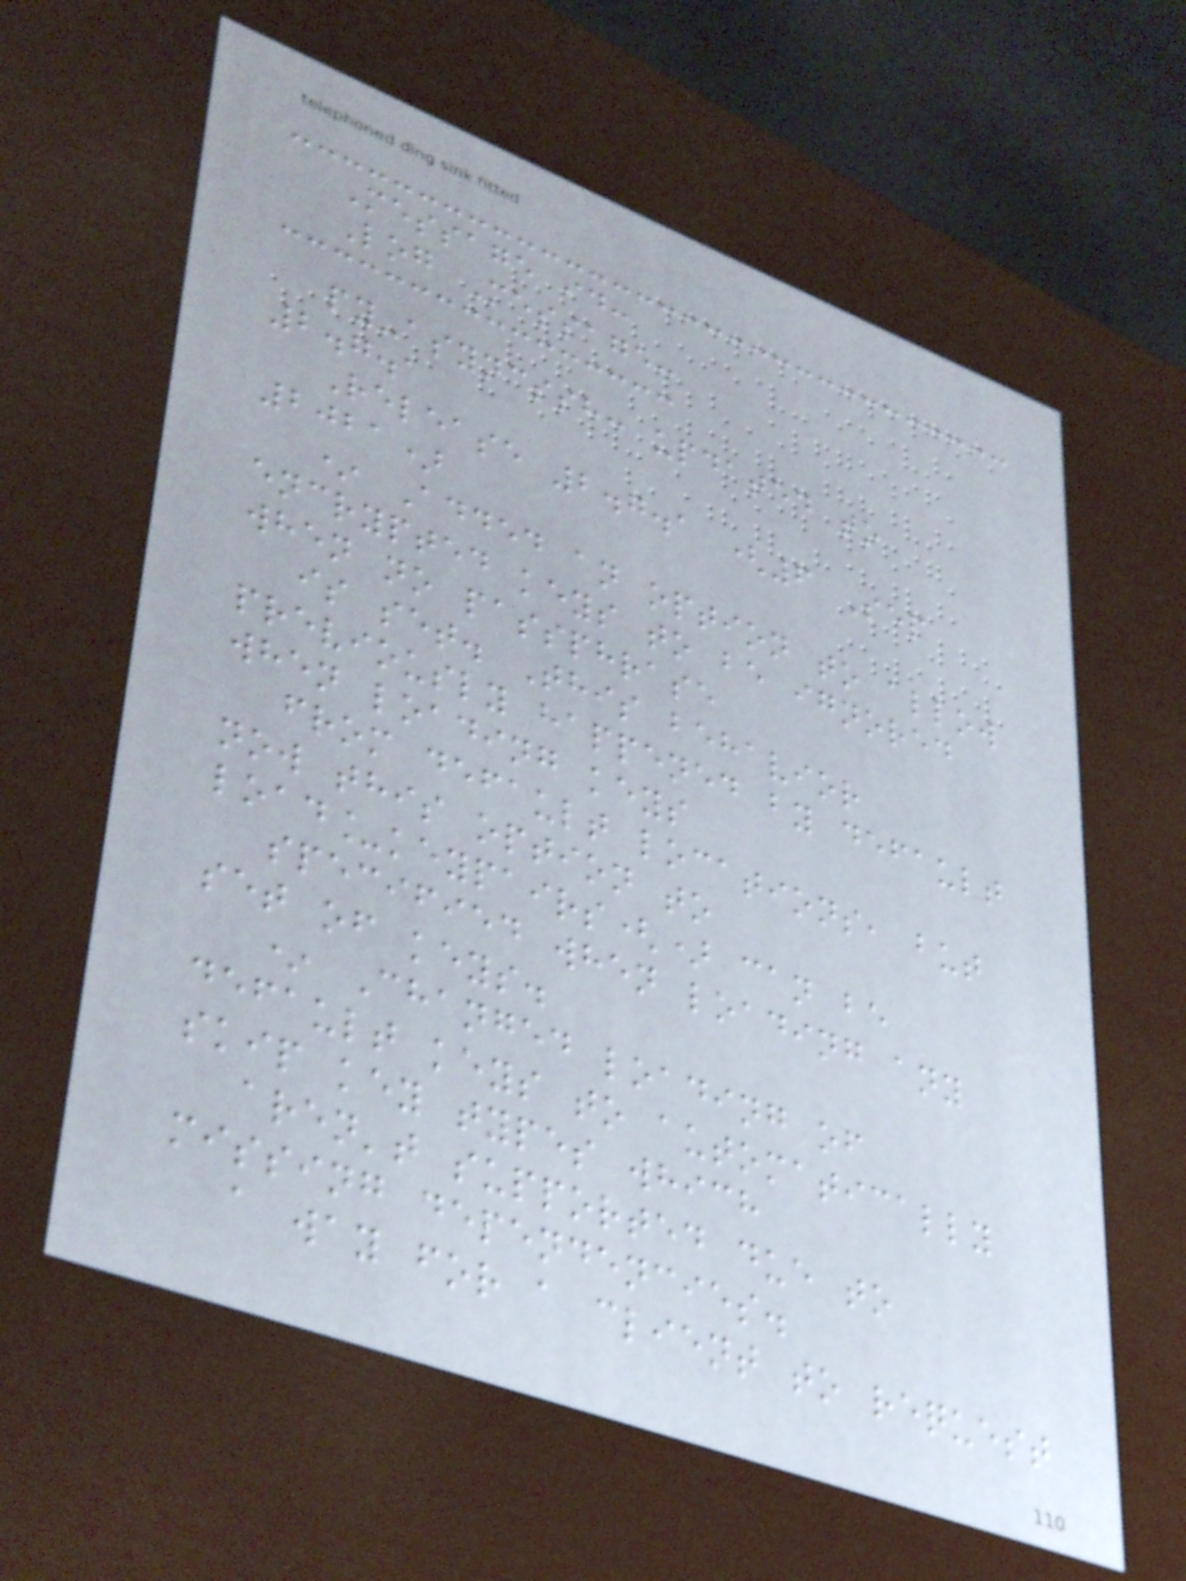Message id:
Log Message:
py-asyncssh: updated to
2.7.1
Release 2.7.1 (6 Sep
2021)
* Added an option to allow
encrypted keys to be ignored
when no passphrase
is set. This behavior
previously happened by default
when loading keys
from default locations, but
now this option to
load_keypairs() can be
specified when loading any
set of keys.
* Changed loading of
default keys to automatically
skip key types which
aren't supported due to
missing dependencies.
a way for a client to request
